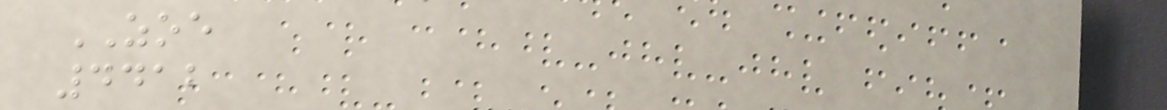ZOE
4412
